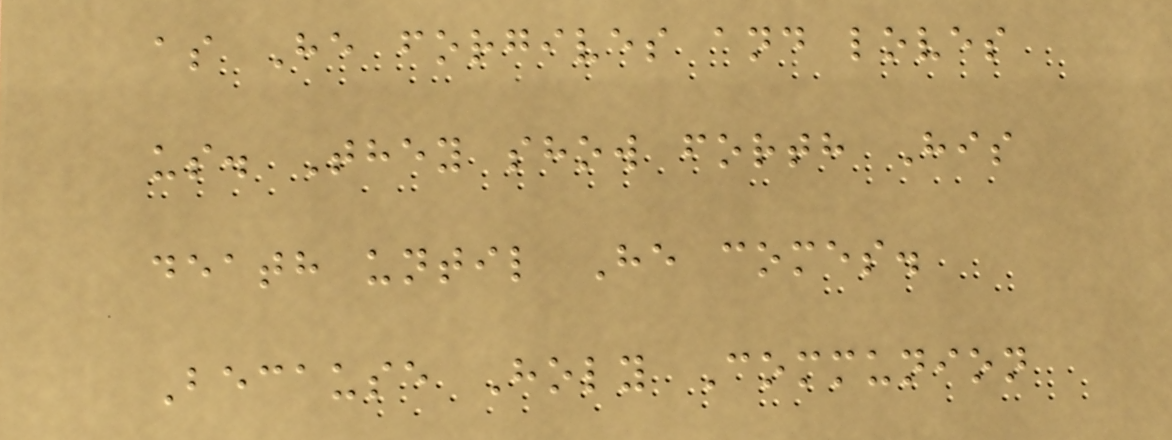as He forgives and loves
us. They show forth His
death until He comes.
Because Holy Communion
